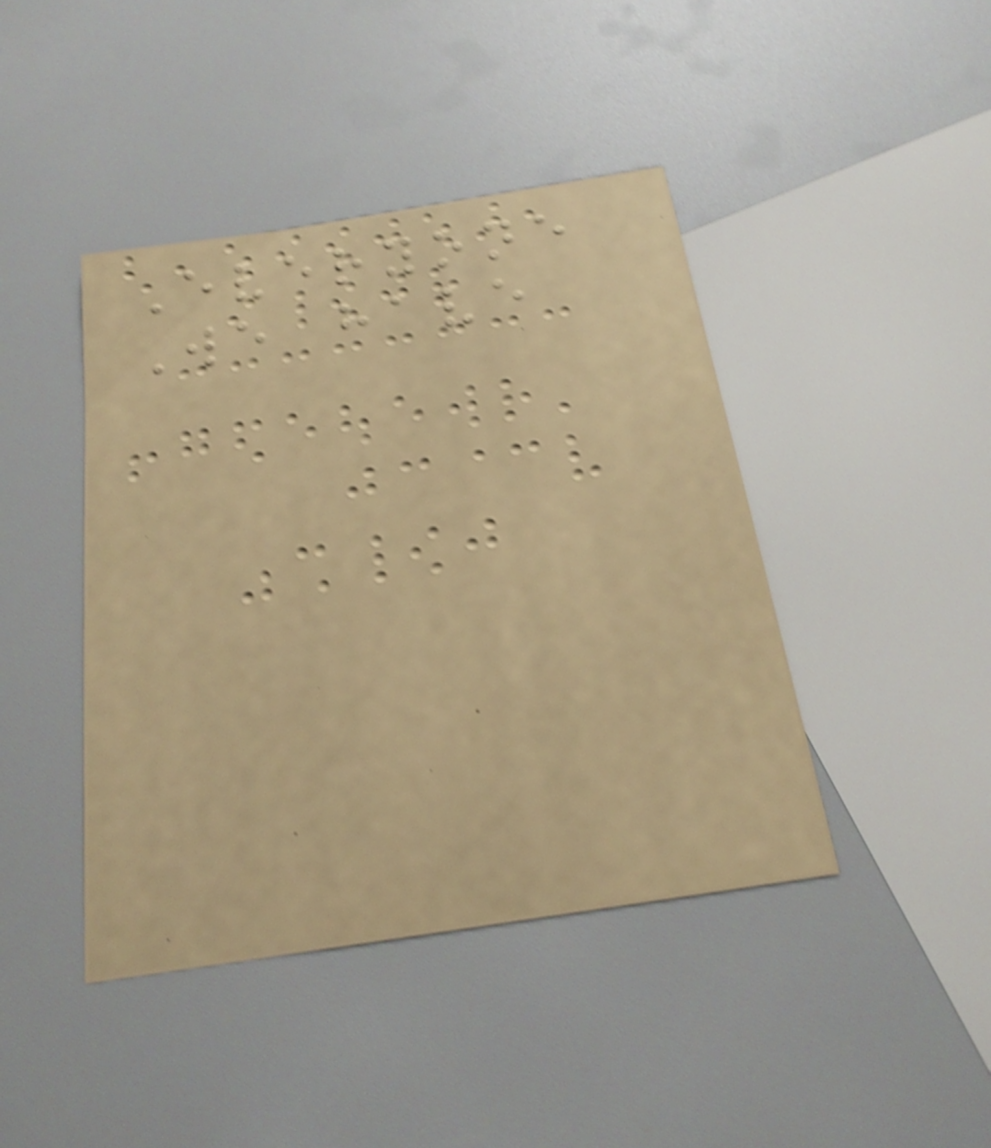Everyone
We have
